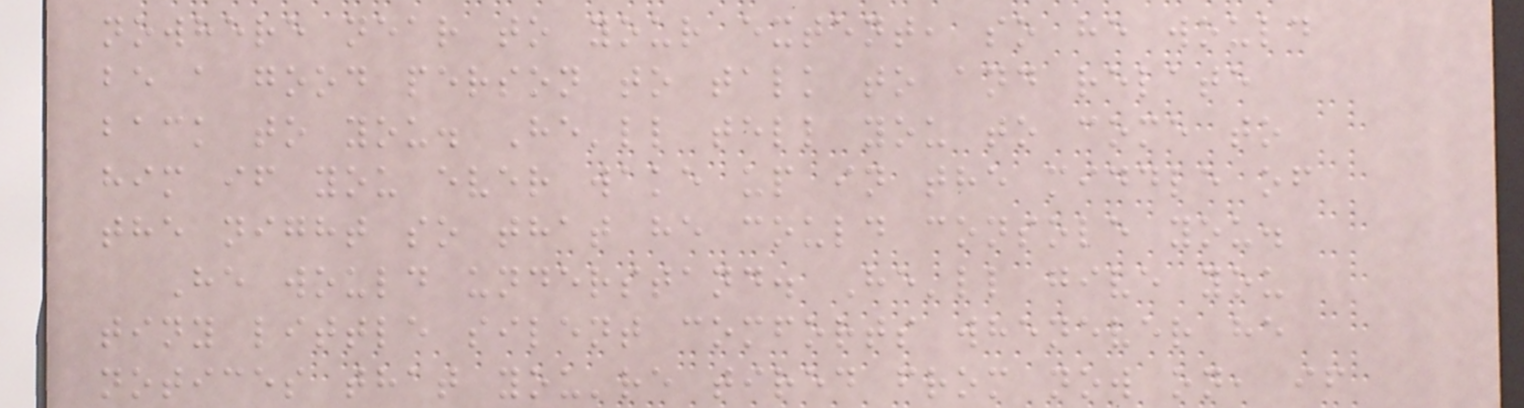nowhere near to your extent, so he would
be a good person to talk to and relate
back to you. He'll tell you to come to
him if you ever wake up in the middle of
the night so that he could console you.
He would understand. He'll give you
tiny little silent comforts whenever he
notices that you're tired from now on, if
